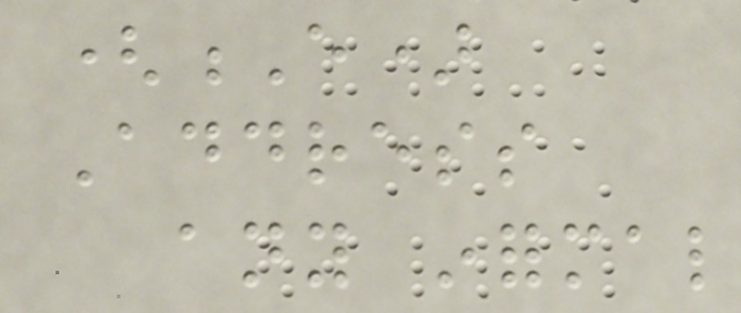(E)
Address
any informal
